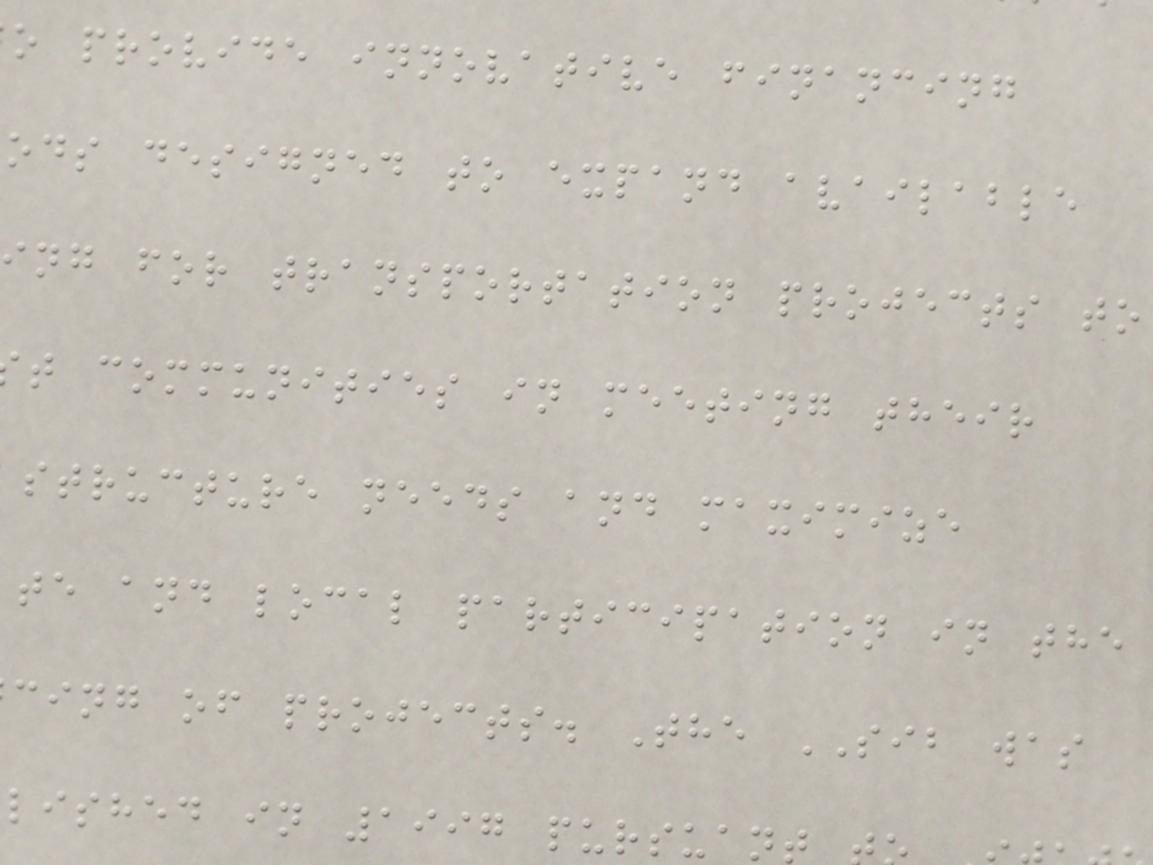o provide innovative financing
ods designed to expand available
ing for transportation projects to
t communities in meeting their
structure needs and maximize
te and local participation in the
cing of projects. The SIB was
lished in 1997 pursuant
